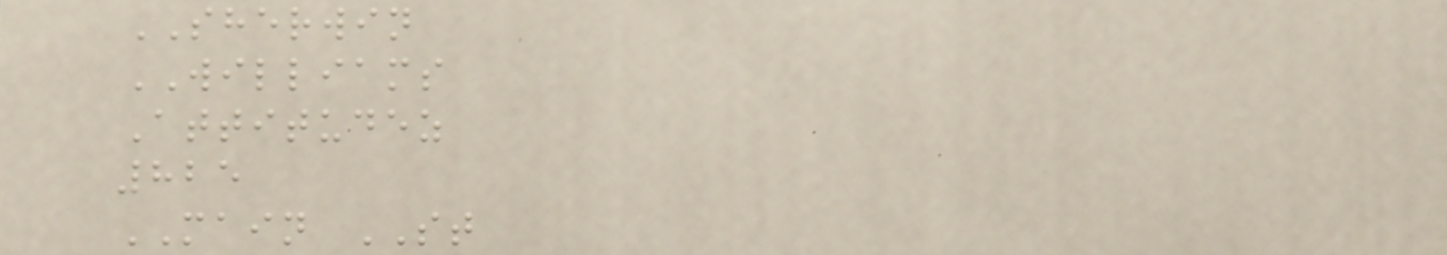SHERWIN
WILLIAMS
Attitudez
825
MAIN ST
